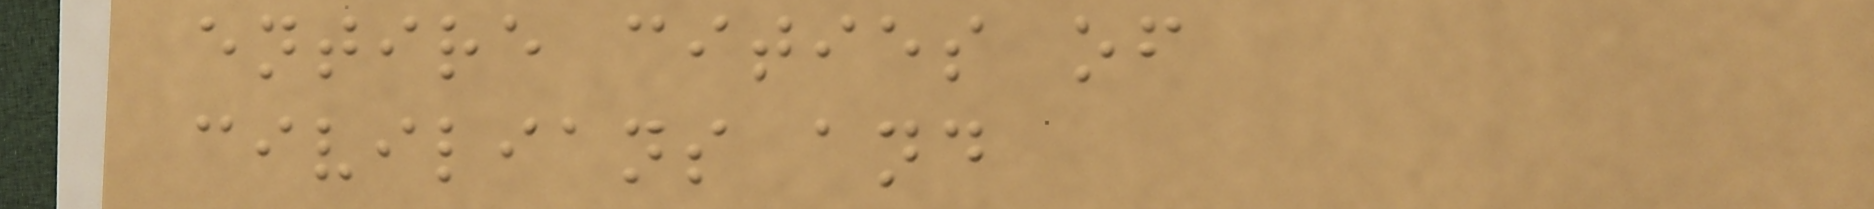entire cities of
civilians and
